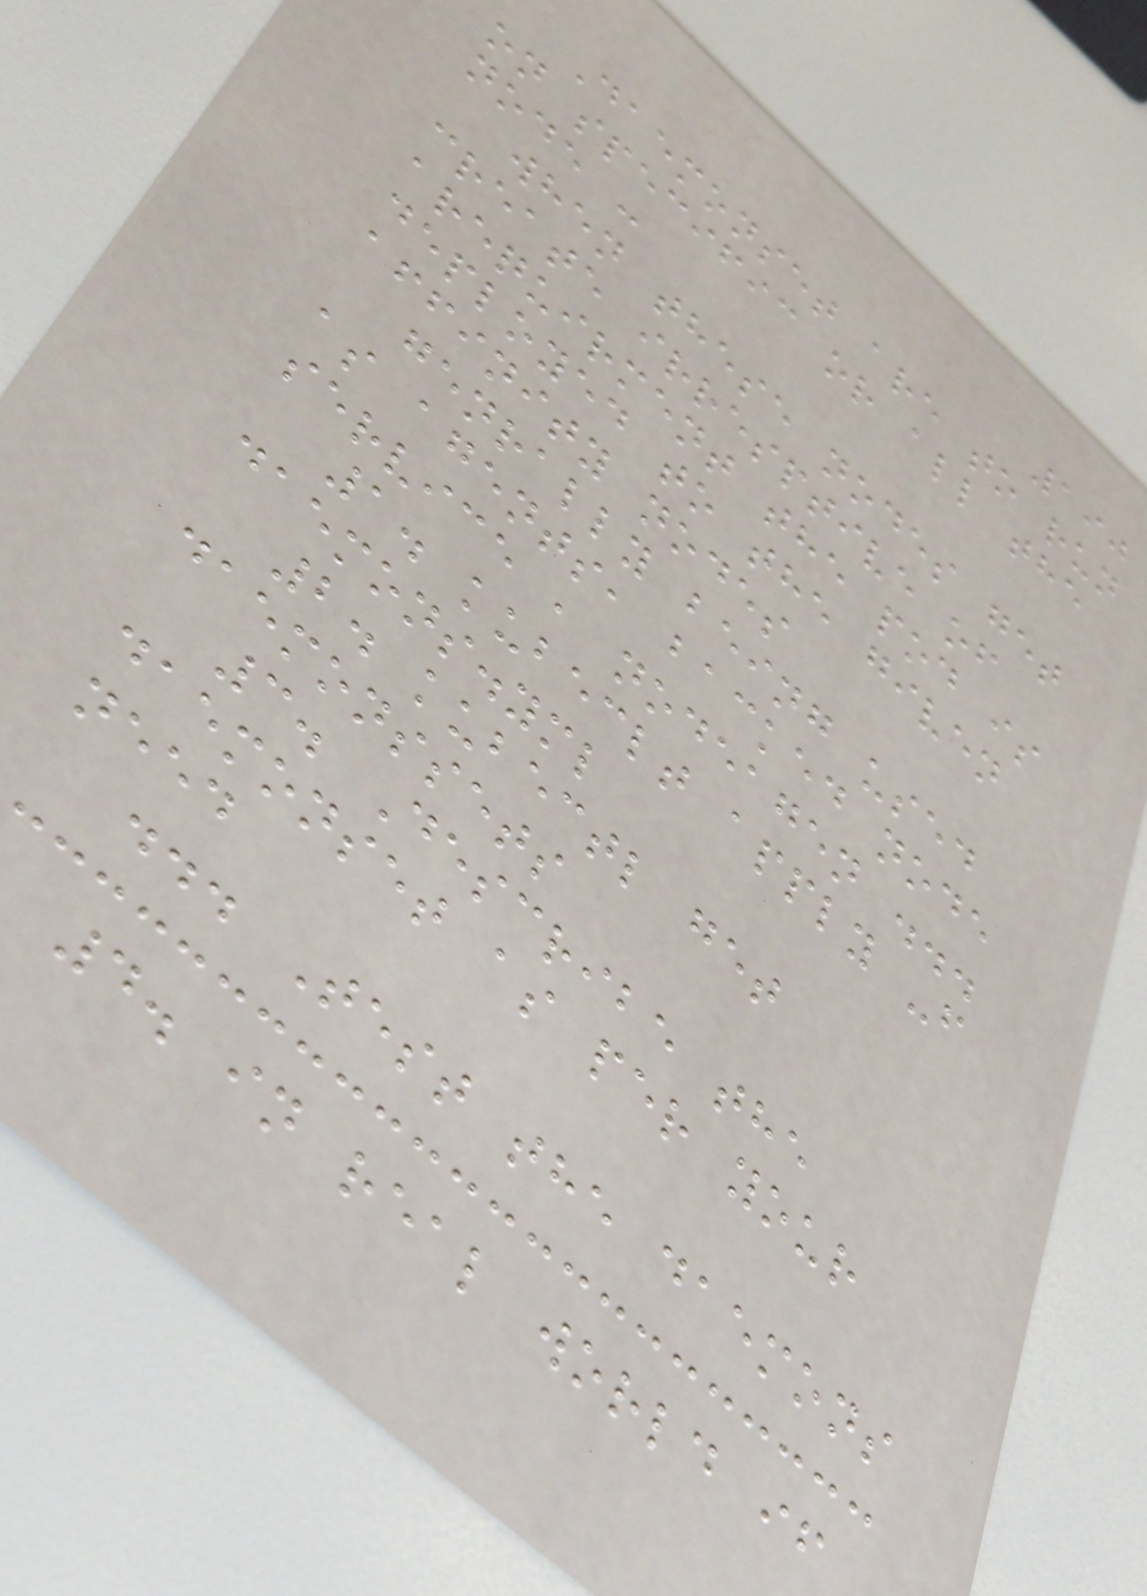190
Daemonset are to run
on specific or all the
node :
when these nodes get
create irresptive of
arequirment the pod is
deployed to the given
affinity nodes
genrally being used
as agents, backed node
service , nodeagen ...
1. kubeclt apply -f
daemons.yml
2. kubectl get
daemonssets
3. Describe the
daemonset as per your
need
... Test the daemons
4. in real world if
